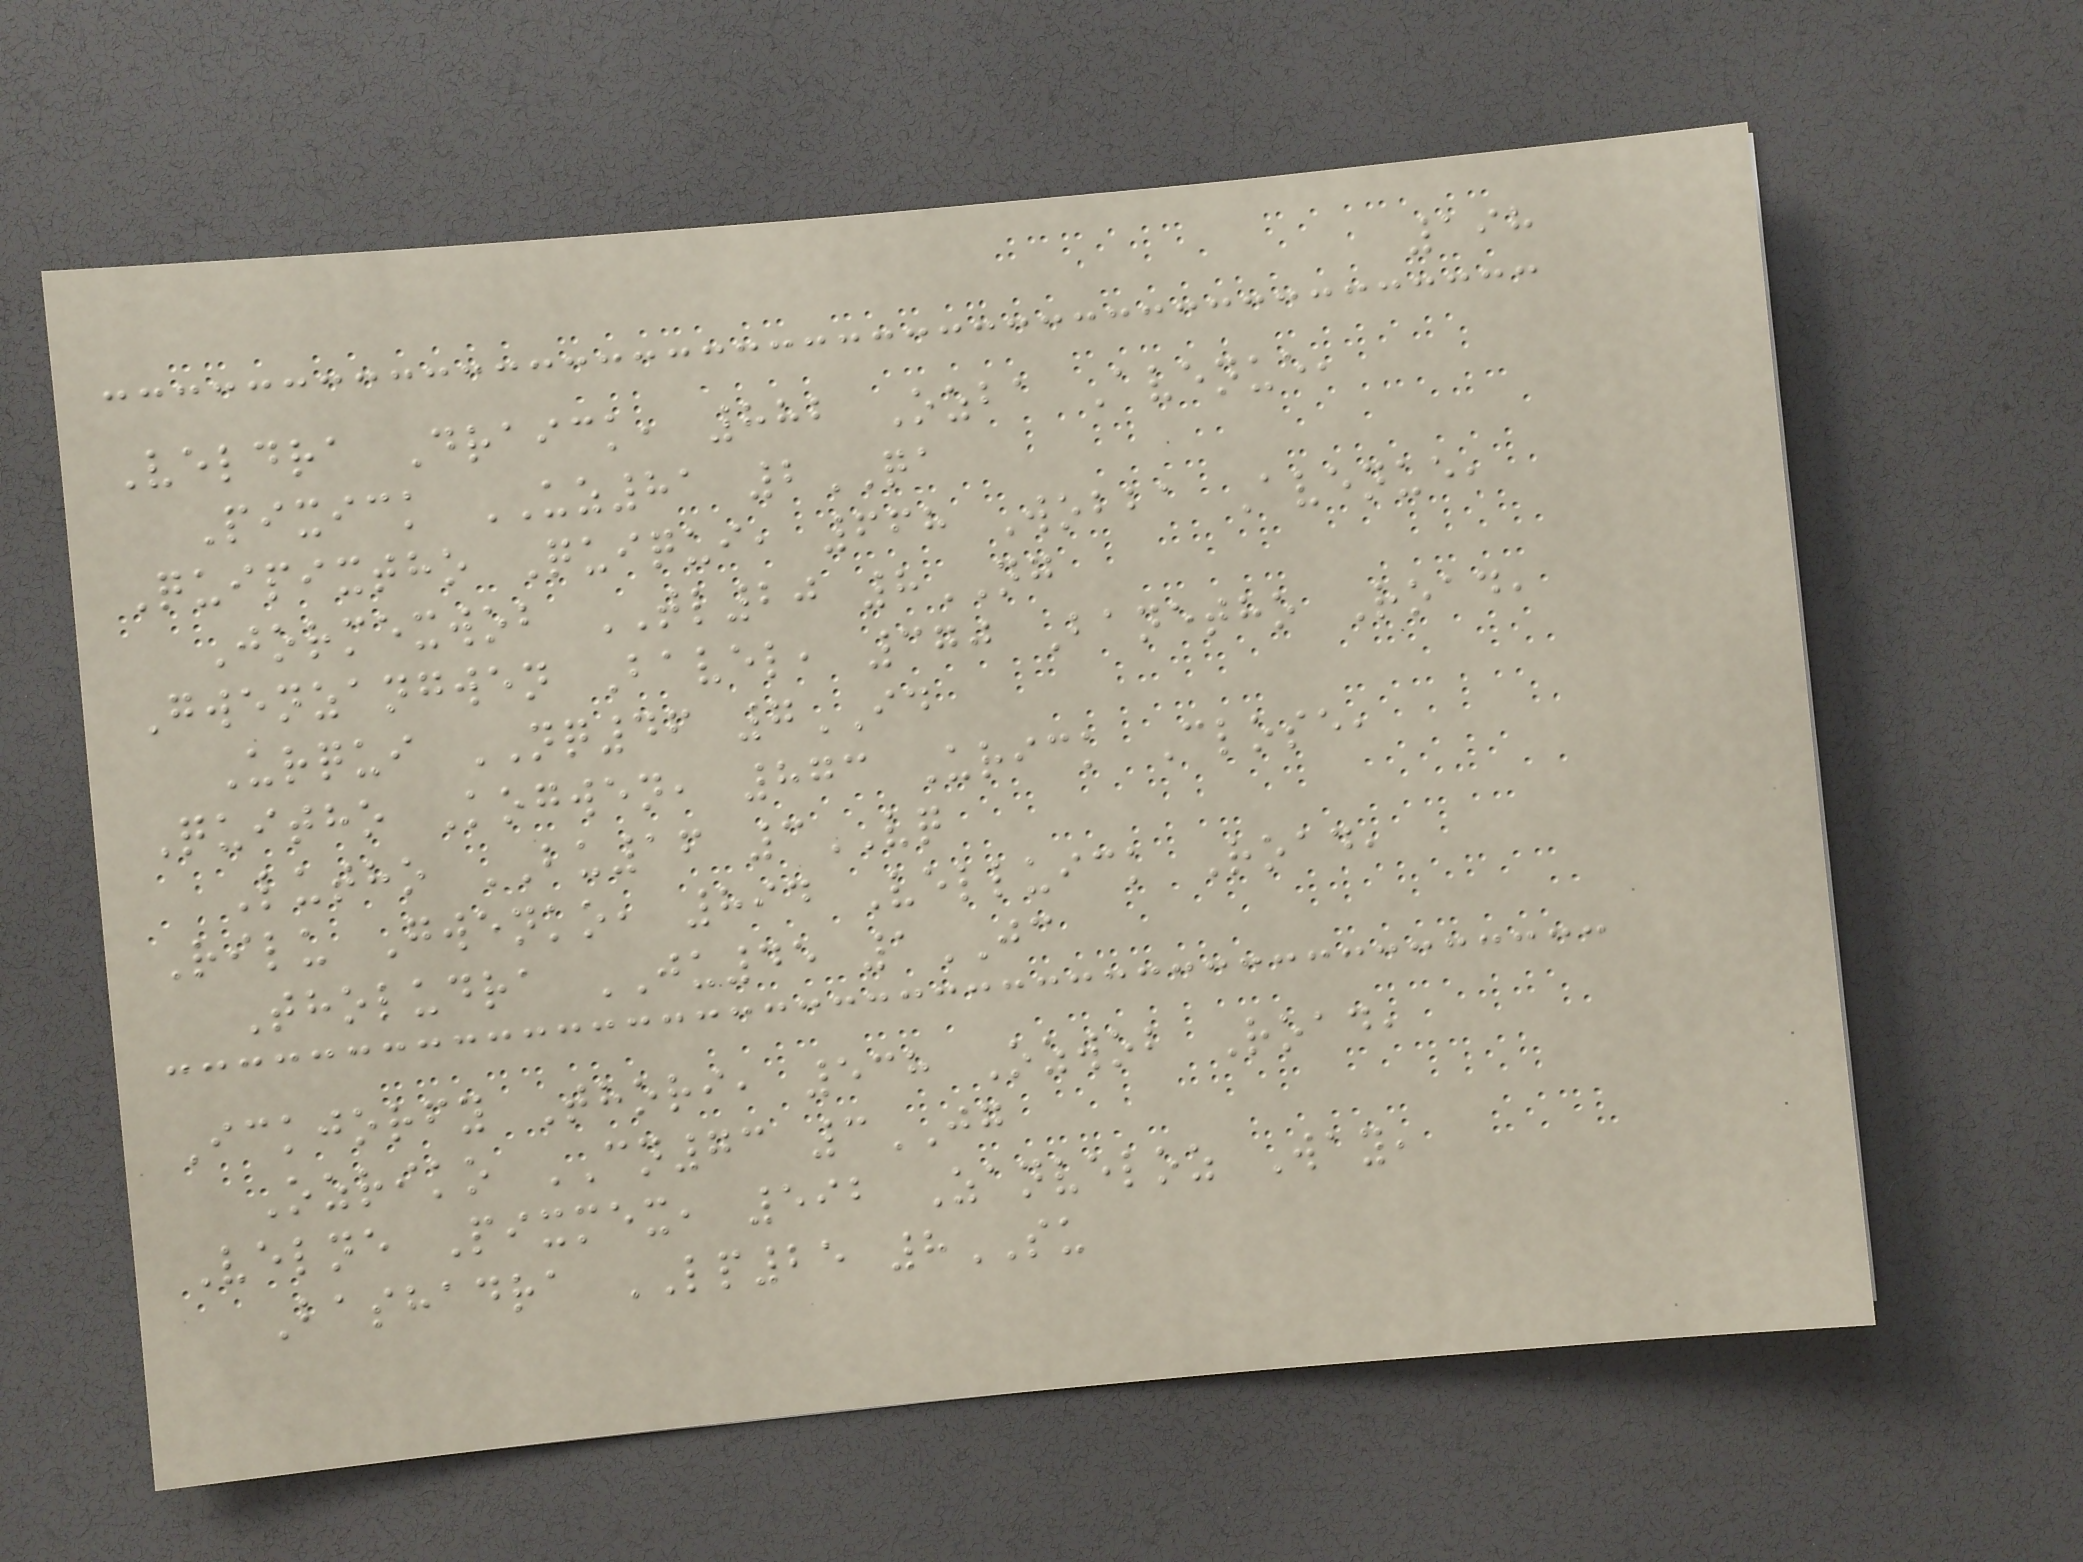198
Veldra Draick, 882 Ozba Avenue,
Pixick UZ81 2QA
Quipixtho Quiqui, 668 Wobba Avenue,
Jormexwob TL20 8NG
Gwenzangwen Bavel, 370 Banetho Road,
Urqui NQ46 7ID
Quitho Kogwen, 873 Urick Close,
Lutho BU16 3VQ
Rilu Gwenko, 894 Velluick Road,
Tholudra JU45 1JC
Ickjorfy Thori, 538 Ozwob Road,
Ozriko CN73 3JG
Velne Pixmex, 592 Zanveloz Way,
Bashadra LP25 8SU
